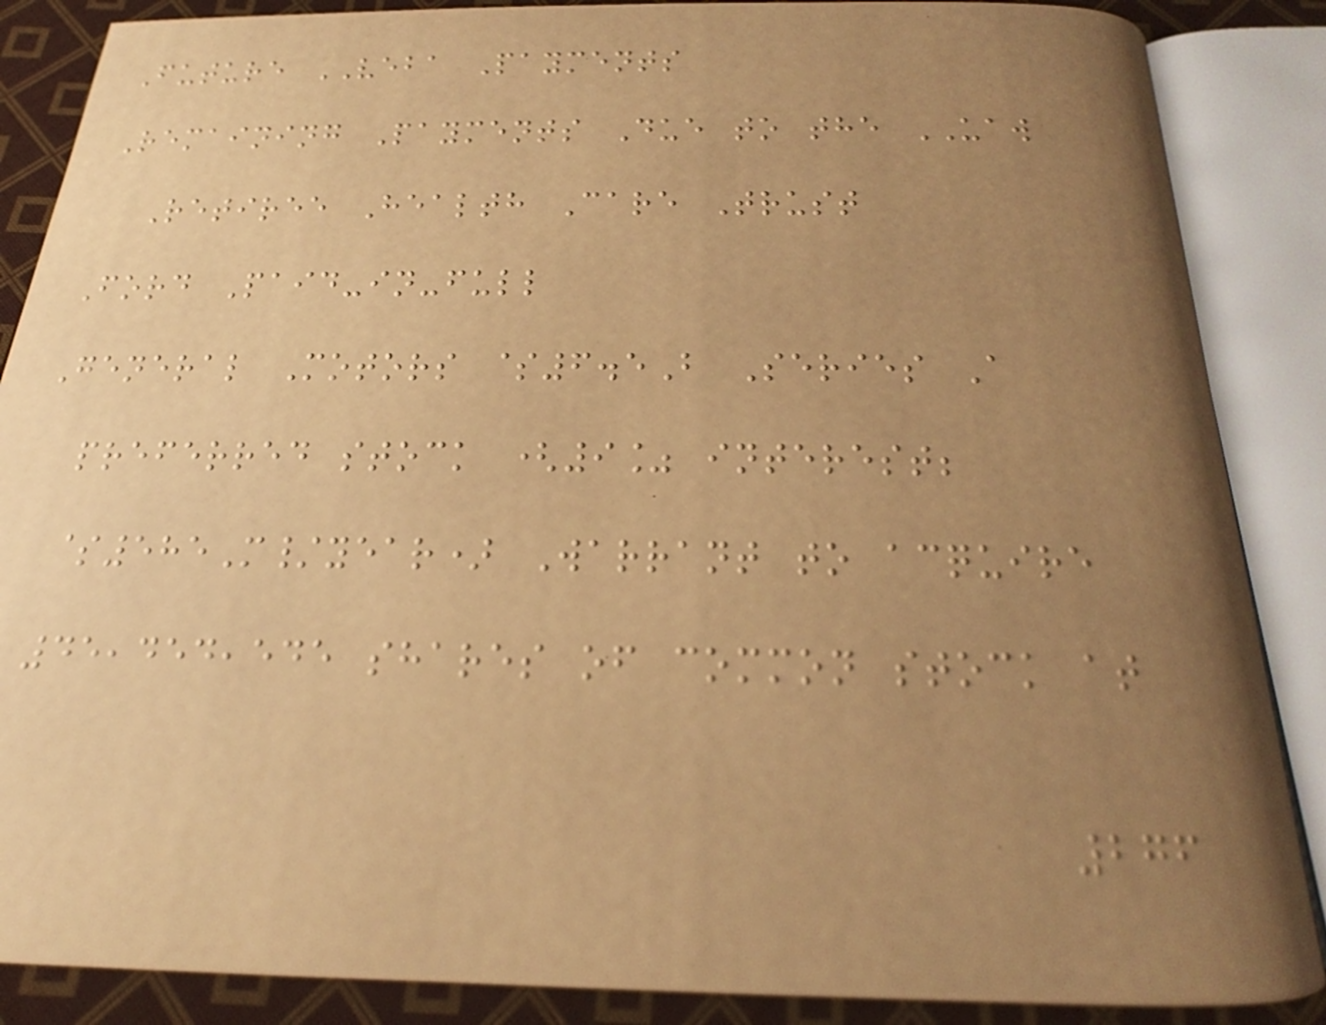Future VEBA Payments
Remaining Payments Due to the UAW
Retiree Health Care Trust
Ford Paid-in-full
General Motors $6.5B Series A
preferred stock (9% interest;
$585M/year) Warrant to acquire
45,454,545 shares of common stock at
276
